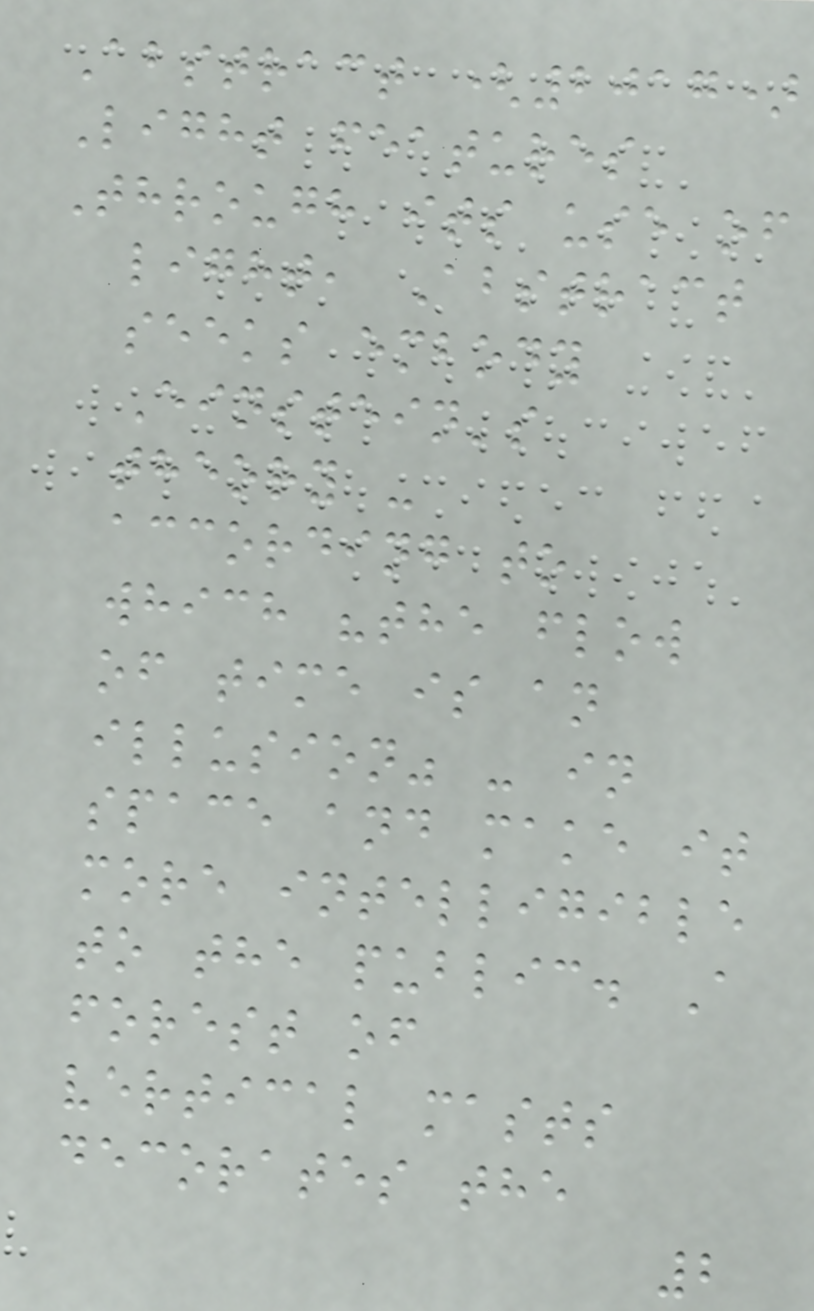Abstract (2017)
Light features
Through its use of
light, Abstract
seeks embody
Einstein's
theory -
according to
which "the flow
of time is an
illusion" - in
space and make it
more intelligible
to the public. A
forest of
vertical masts
decorates the
2
